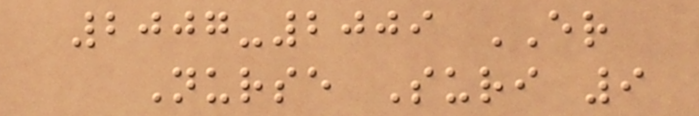2007-2009 ER
Nurse Suri 9
